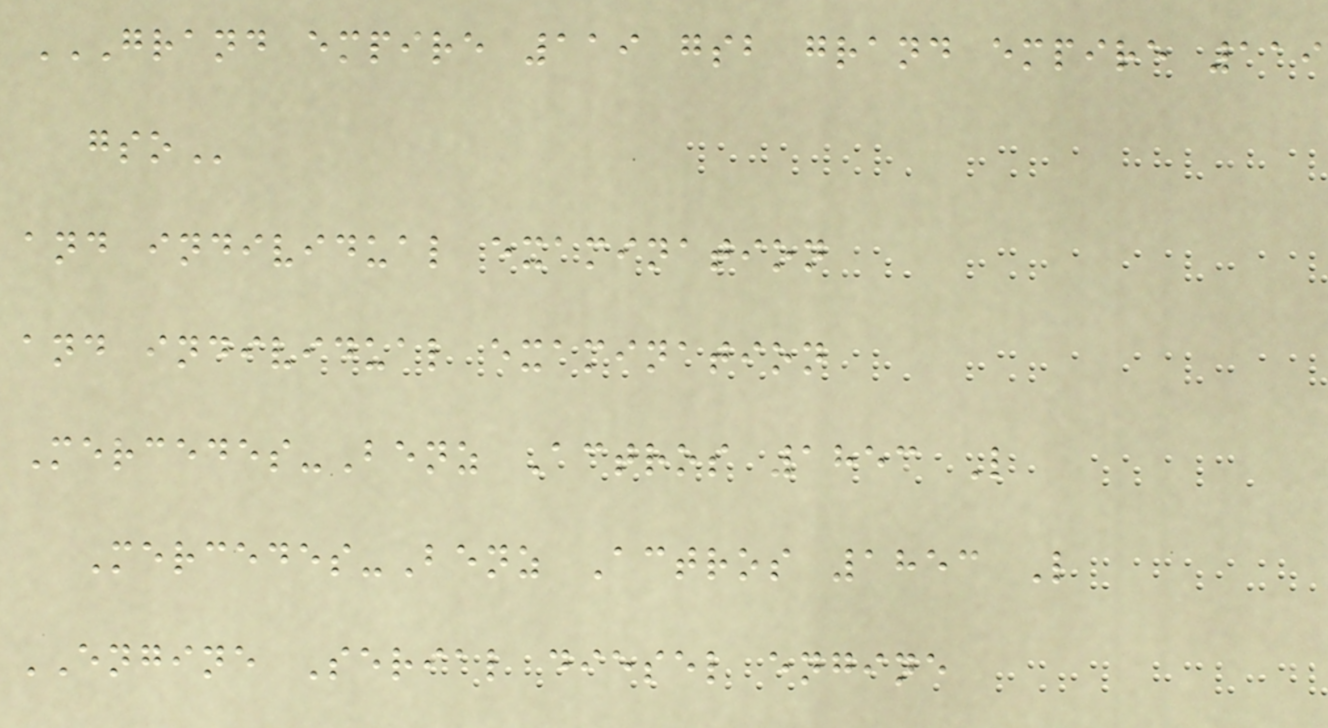GRAND EMPIRE 119 GSB GRAND EMPIRE 119
GSO
and individual examination
and individual examination
Mercedes-Benz Actros 1853 L
Mercedes-Benz Actros 1853 L
ENGINE Serial diesel engine
